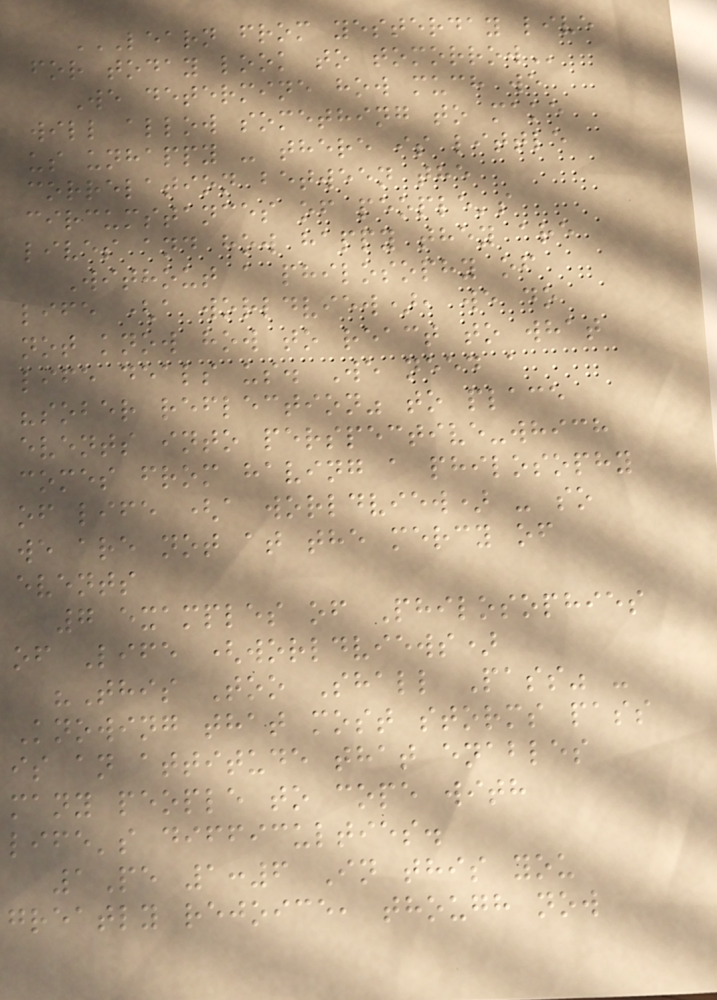LEARN FROM YESTERDAY LIVE
FOR TODAY LOOK TO TOMORROW
We determine how much we
will allow something to make
us unhappy - there is little
correlation between the
circumstances of people's
lives and how happy they are
Without a philosophy of
life (a worldview), we do
not know how to react to what
life deals us. We need a
"sober reflection" to place
events into perspective-which
comes from having a philosophy
of life (a worldview) - so
we are not at the mercy of
events
7 examples of Philosophies
of Life (worldviews)
"This Too Shall Pass" -
Knowing that most storms pass
is an attitude that enables
many people to cope with
life's difficulties.
1Pe 1:6 In this you
greatly rejoice, though now
